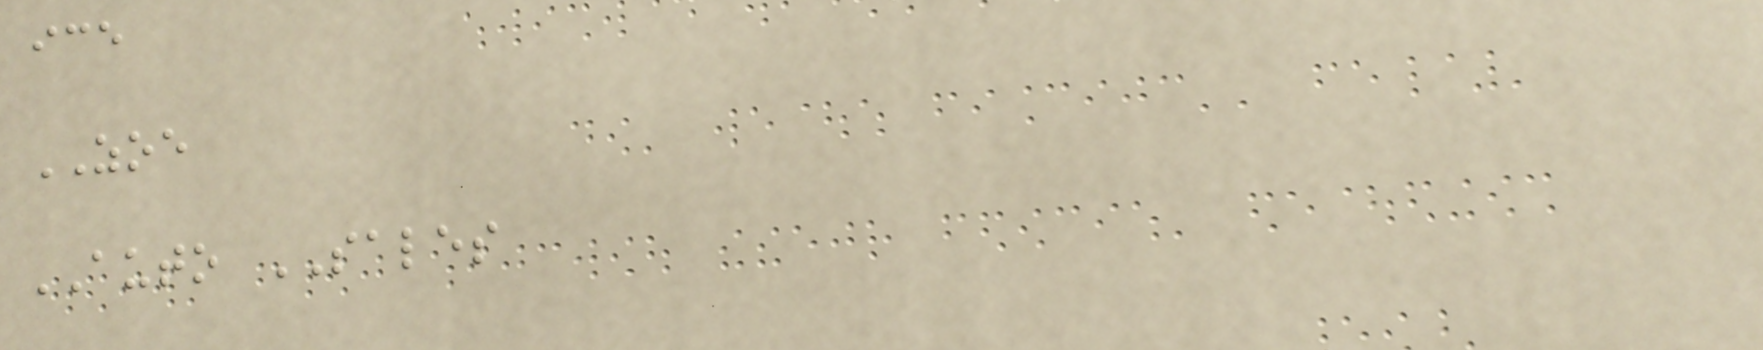ice
ZOE
AUTO SALES
